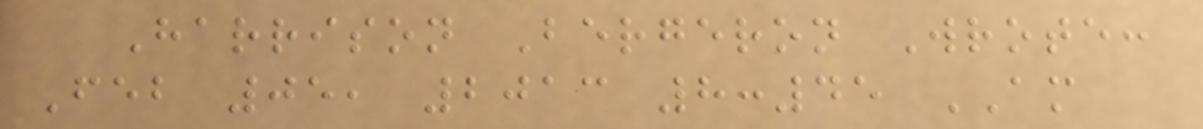Harrison Bergeron Wrote:
Feb 05, 2013 8:45 AM
